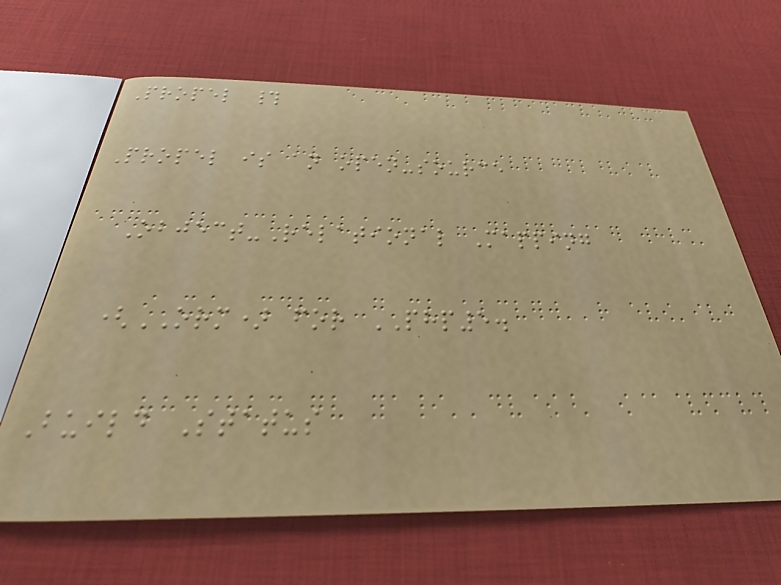Propel #
Propel is an open-source
Object-Relational Mapping
(ORM) for PHP5.
Build Status
